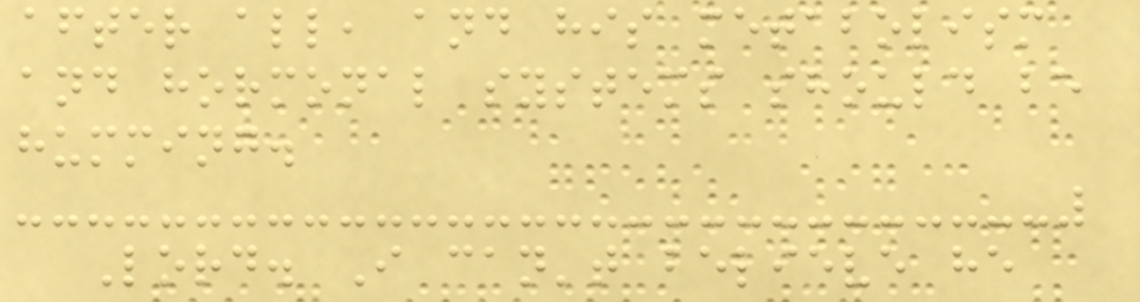after all, and his metabolism
and hormonal systems should be
humming.
Lord. I can't believe he
